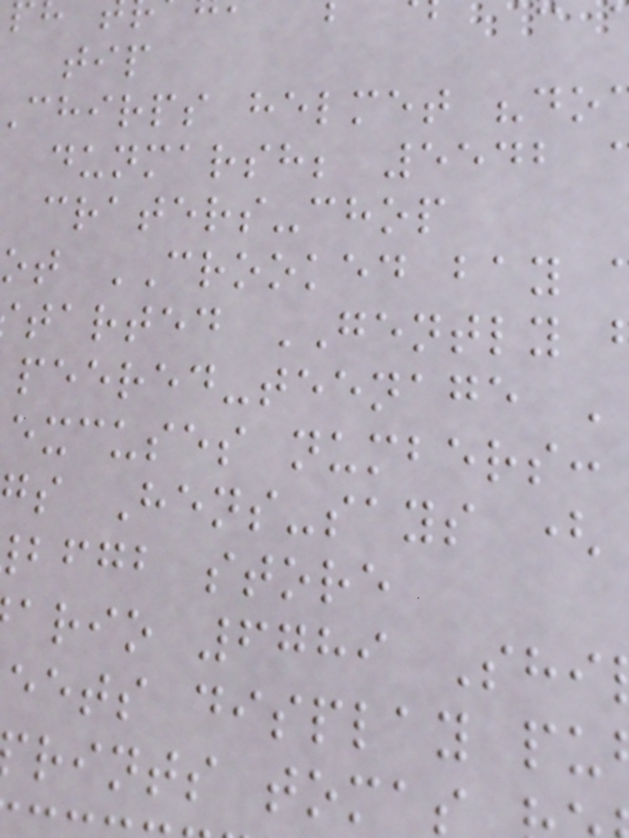tip
chirps helmet "do
dunmarsh; 5542
craters-chop
ot CROOKED bay
tarted GENTLY
peered-teenage
excuses numbers:
s Hens-says (
bfgb store
ario 6789 Shi
eets display pu
rints toma
